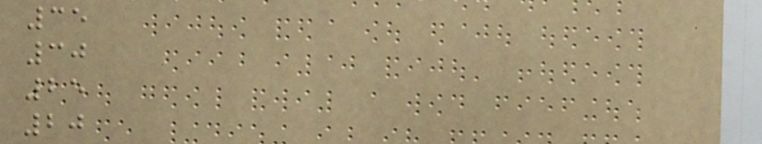35
30
25
20
